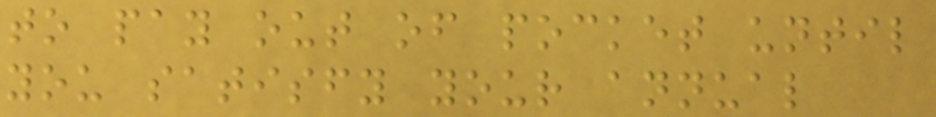to pay out of pocket until
you satisfy your annual
